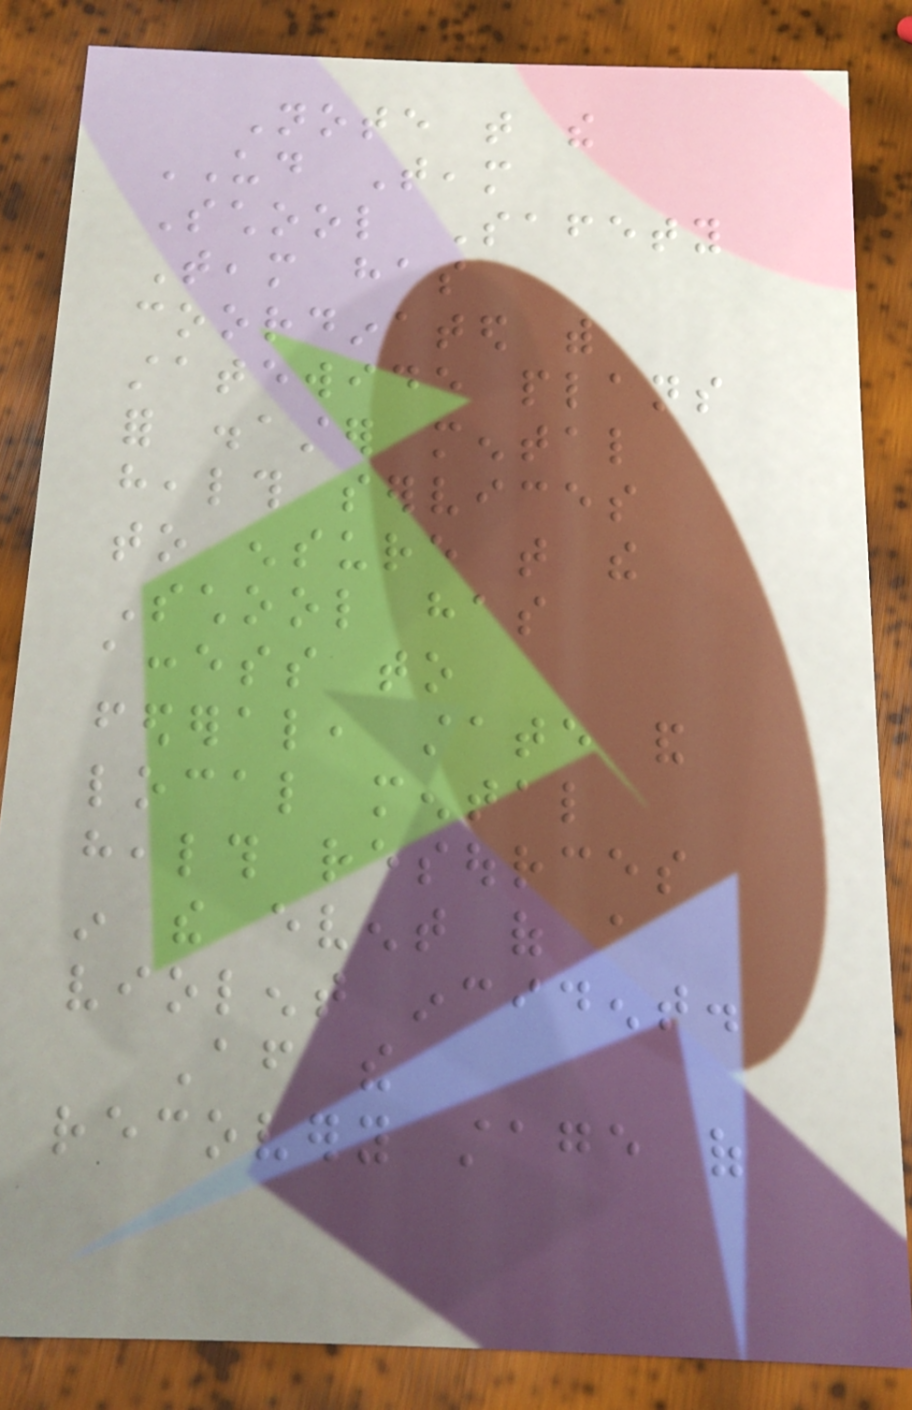Note that the
UD Team
School Safety
Team has
coordinated with
statewide plans
for disaster mental
health services
to ensure that the
School has
access to
federal, state and
local mental
health resources
in the event of a
violent incident.
After the
recovery stage of
